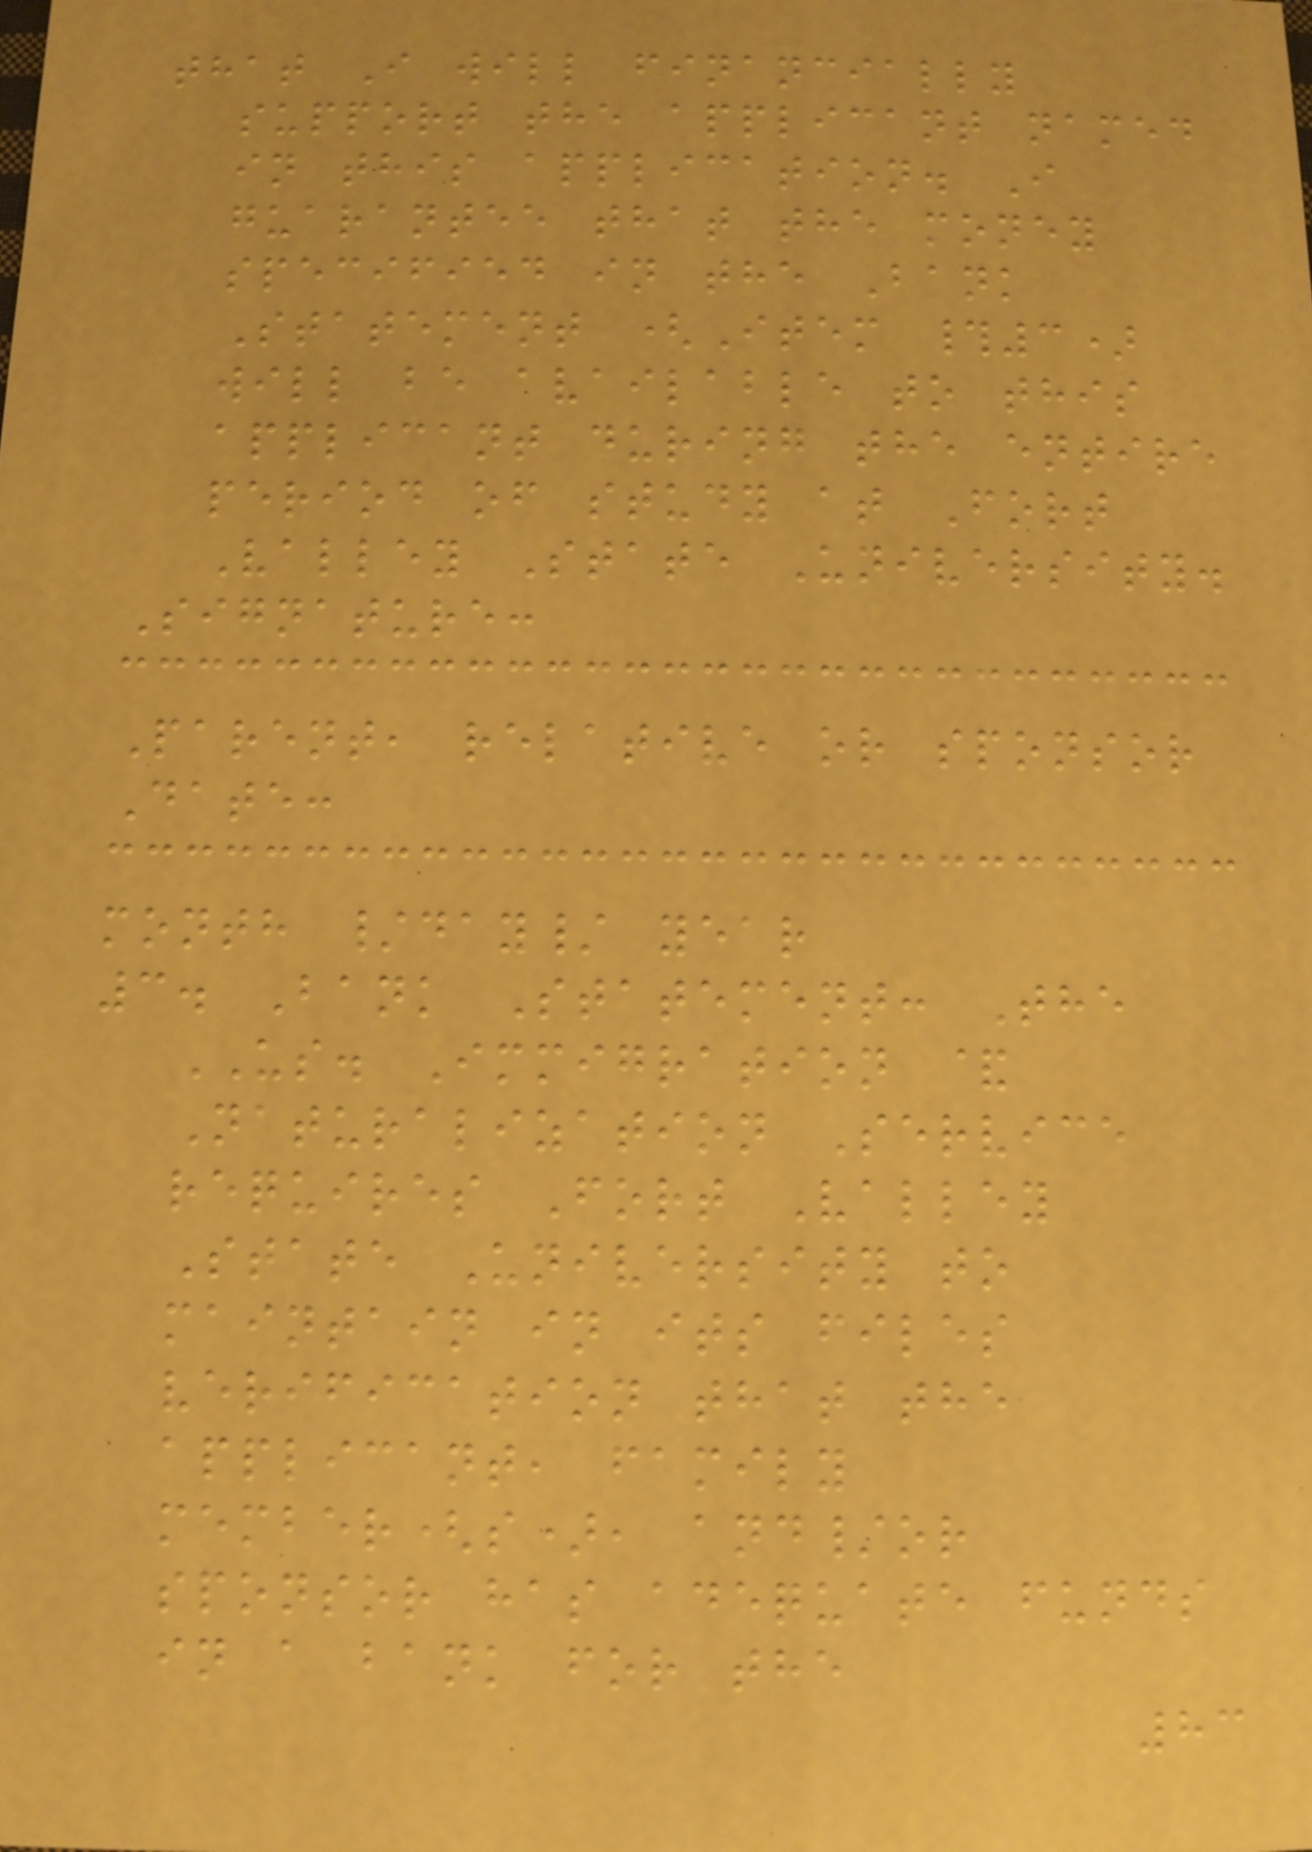that I will financially
support the applicant named
in this application. I
guarantee that the money
specified in the Bank
Statement (Item #3)
will be available to this
applicant during the entire
period of study at Fort
Valley State University.
Signature:
Parent, relative or sponsor
Date:
month /day/ year
3. Bank Statement: The
US. Immigration &
Naturalization Service
requires Fort Valley
State University to
maintain in its files
verification that the
applicant, family
member(s), and/or
sponsor has adequate funds
in a bank for the
83
